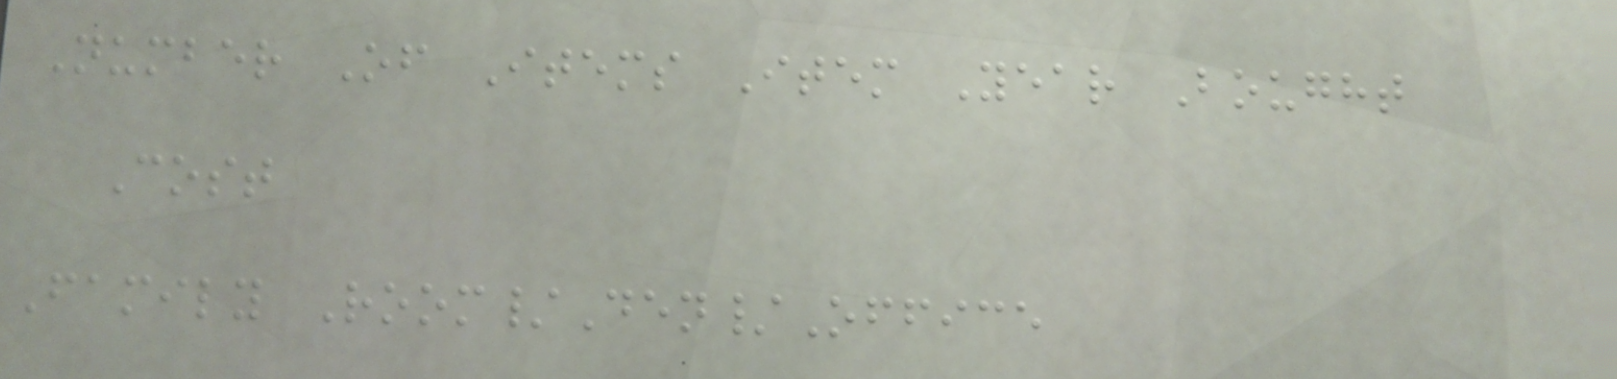Number Of Items Item Year Bought
Cost
Family Room/Den/Office
